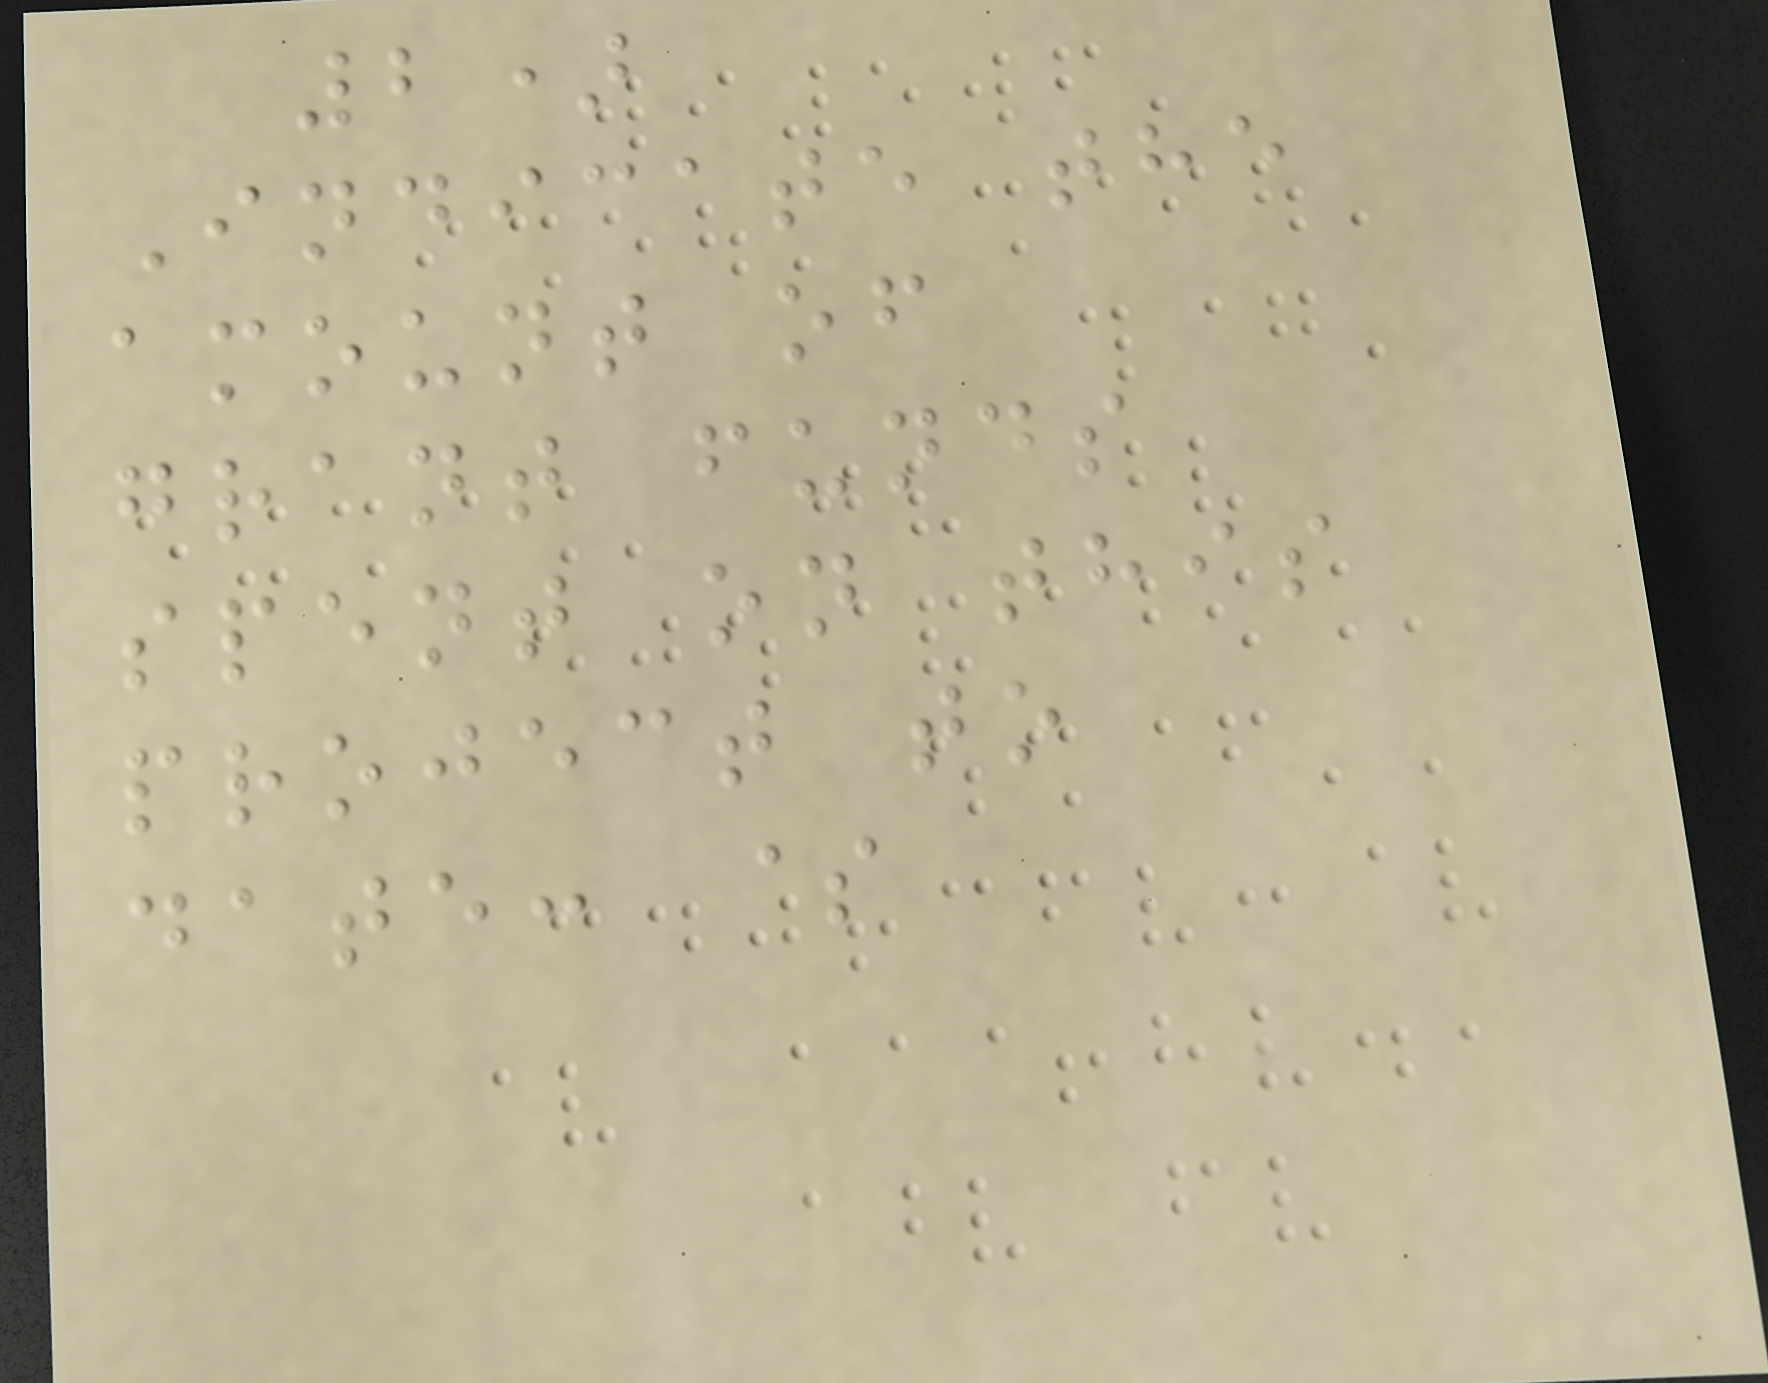2)
Indicate the
amount of
grant funds
spent on this
project to
date: $
